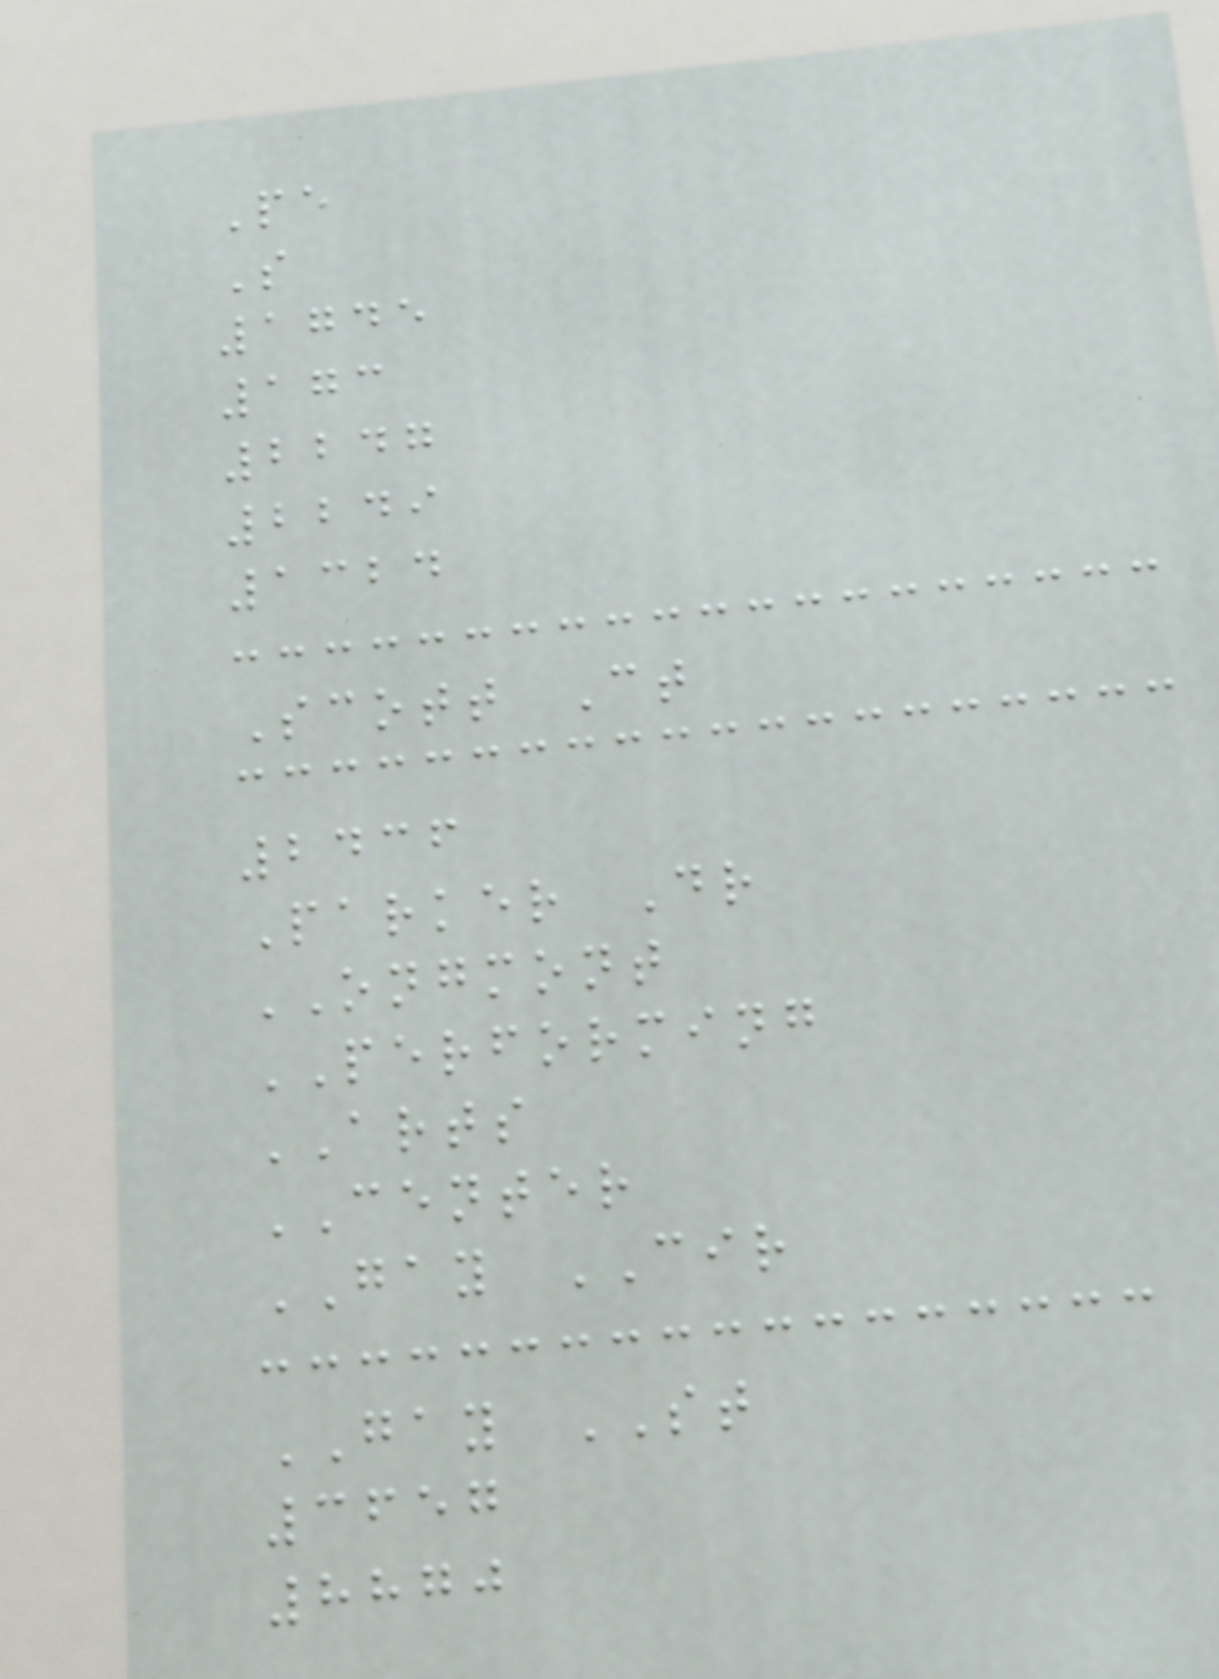Pe
S
1745
173
2247
2249
1324
Scott Ct
2436
Parker Dr
ONGMONT
PERFORMING
ARTS
CENTER
GAY CIR
GAY ST
3657
8870
